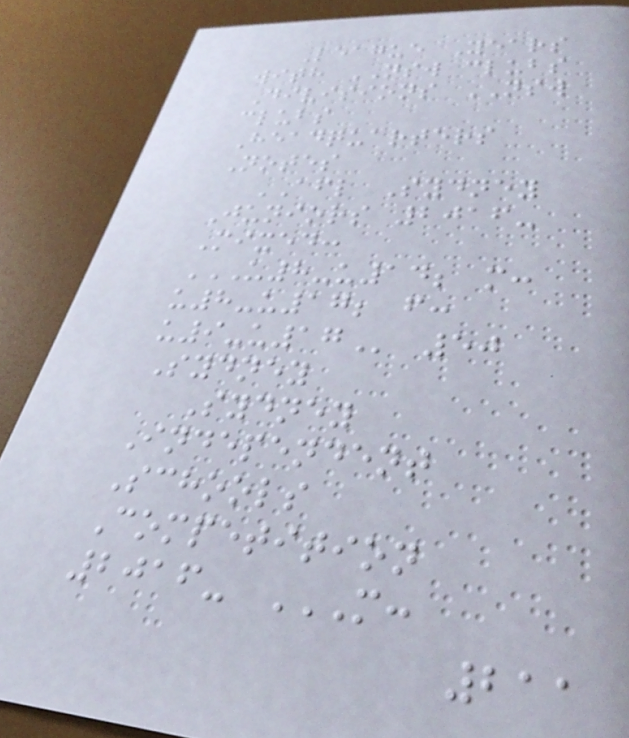League Years
with NSW clubs
Divisions NSW
clubs
Headquarters
Notes
AFL Sydney
Juniors 2016-
Mixed:
U8-U14; M:
U8-U17; F:
U9-U17 50
Sydney
Sydney
Independent
Schools
Competition
2016- M:
211
